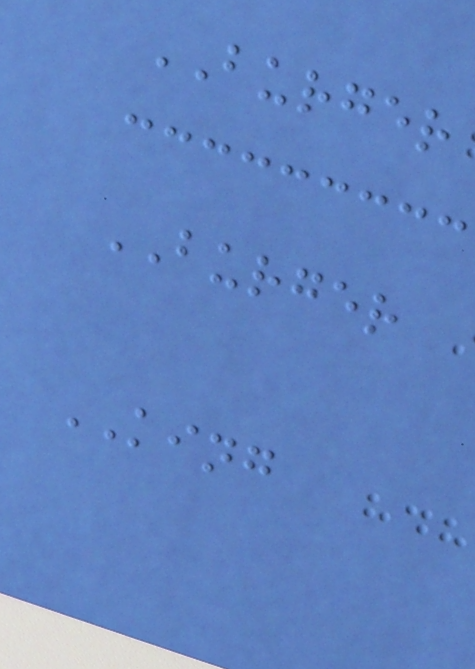BURGER
BURGER
KING
